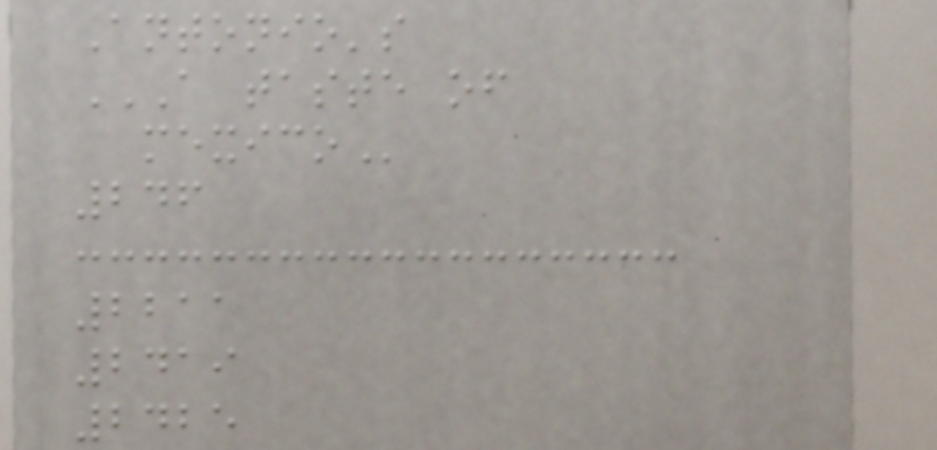Antonio's
A TASTE OF
MEXICO
246
2211
2419
2425
